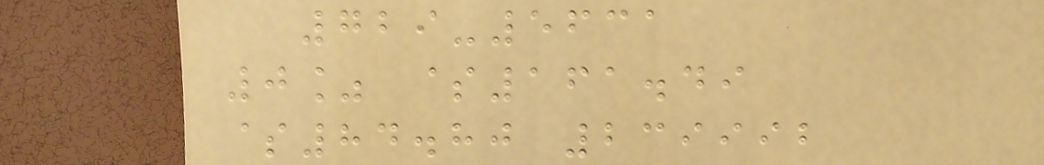729-5631
0% $161.49
$84.80 239992
